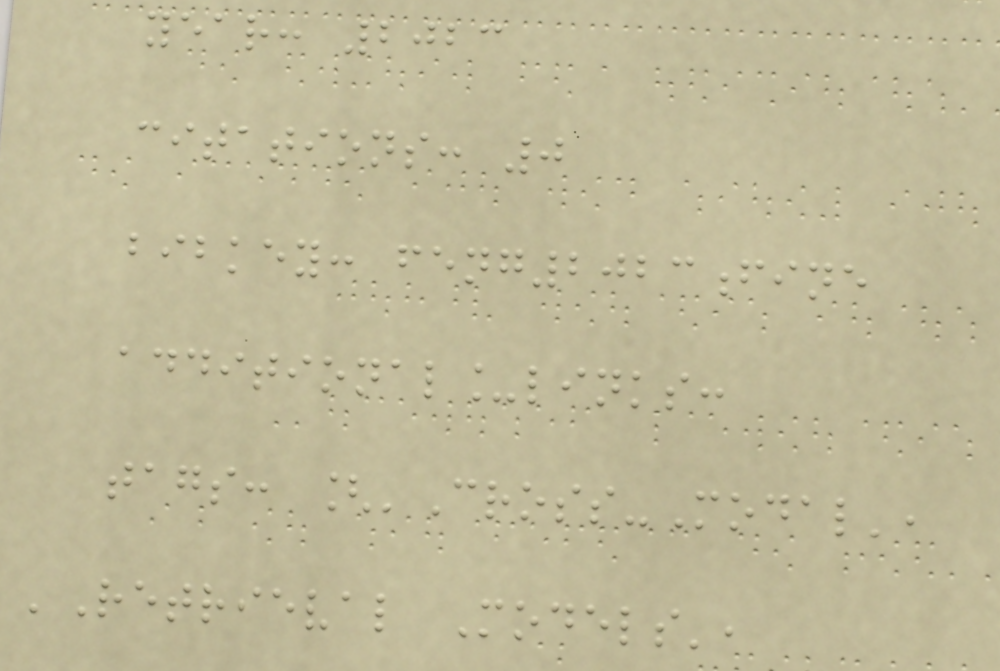year: 2023
citations: 0
bibkey: feng2023fine
additional_links:
tags: ['Cross-Modal',
'Retrieval Models',
